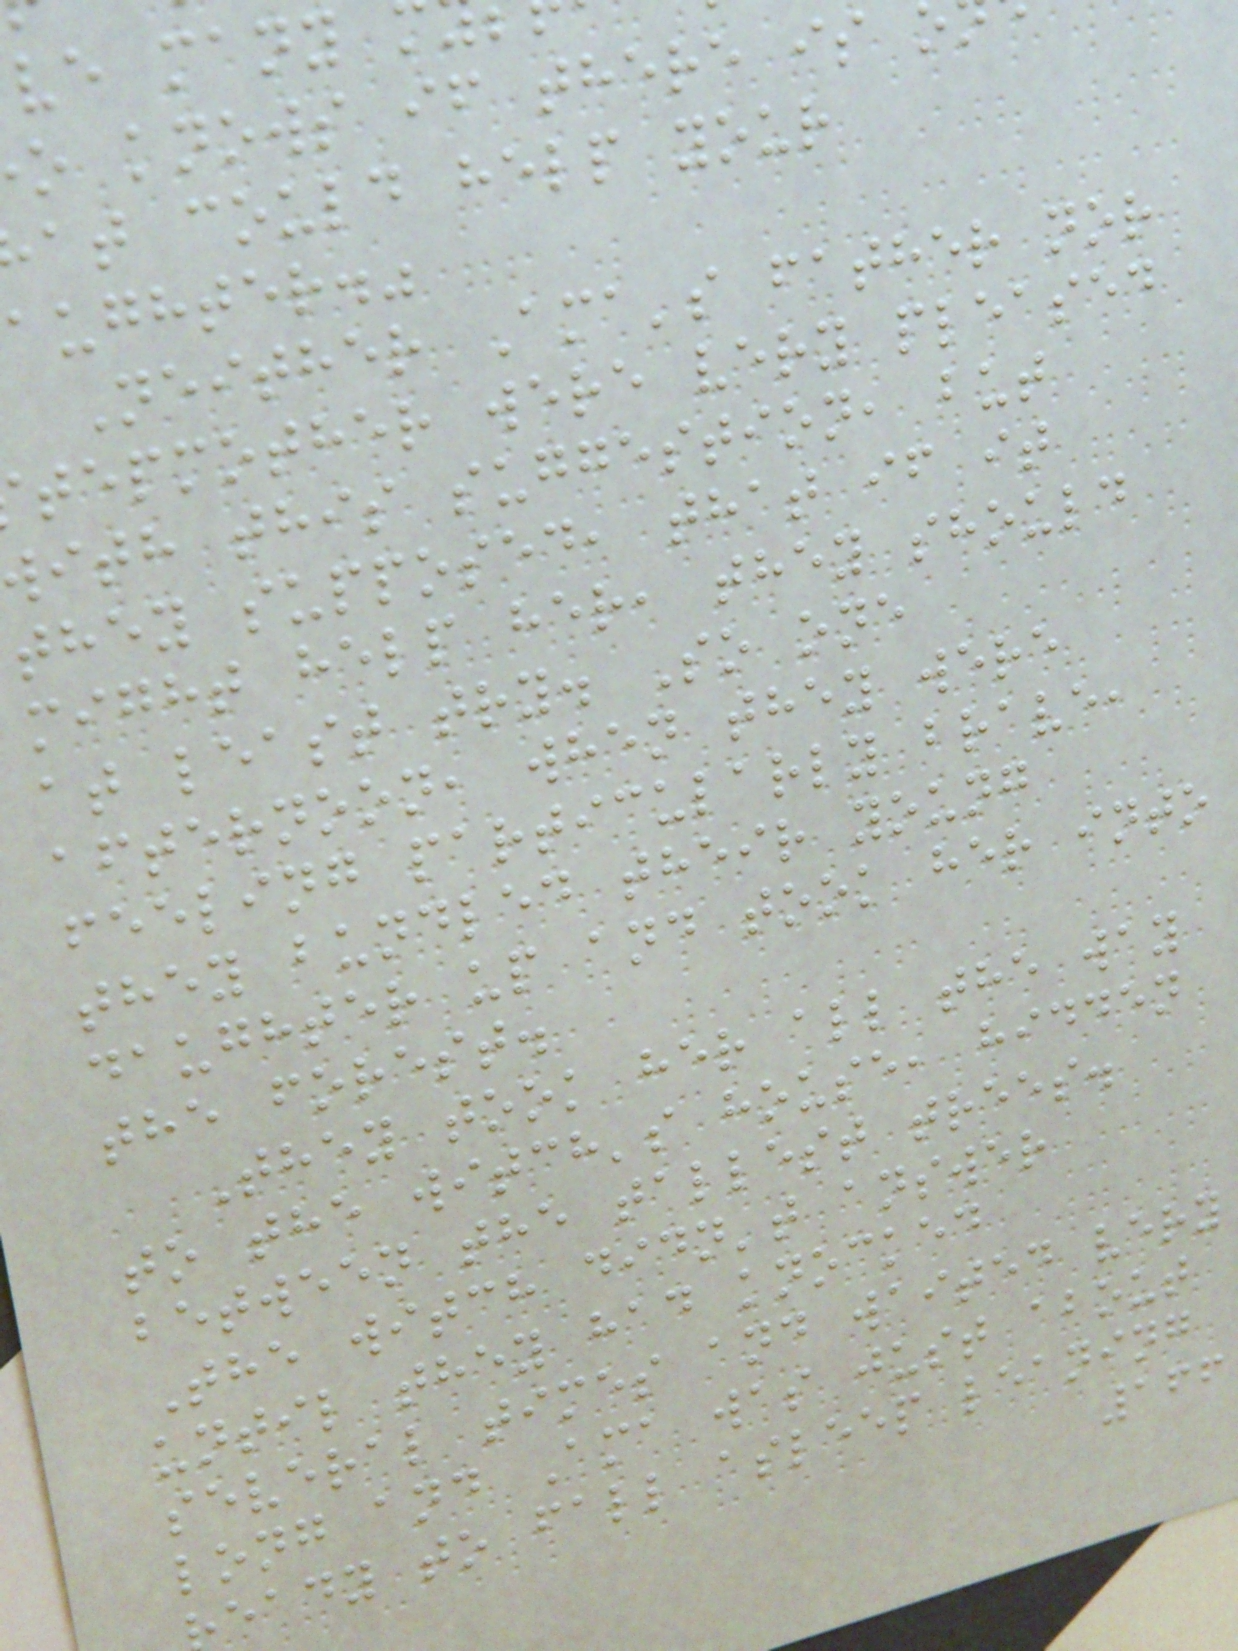o knows if there is
at could help your
aughter."
Neither Ama's father nor
tepmother were very pleased
ith this suggestion, but
they supposed, that if it
might help her, they should
at least try. So one
afternoon, when they were
feeling particularly brave,
they bundled their young
daughter up and took her into
the forest.
They took her all the way
to the witch's house, hidden
between the tallest trees.
The witch didn't answer
until they had knocked
several times and waited very
long and Ama was just about
eady to fall asleep leaning
166
